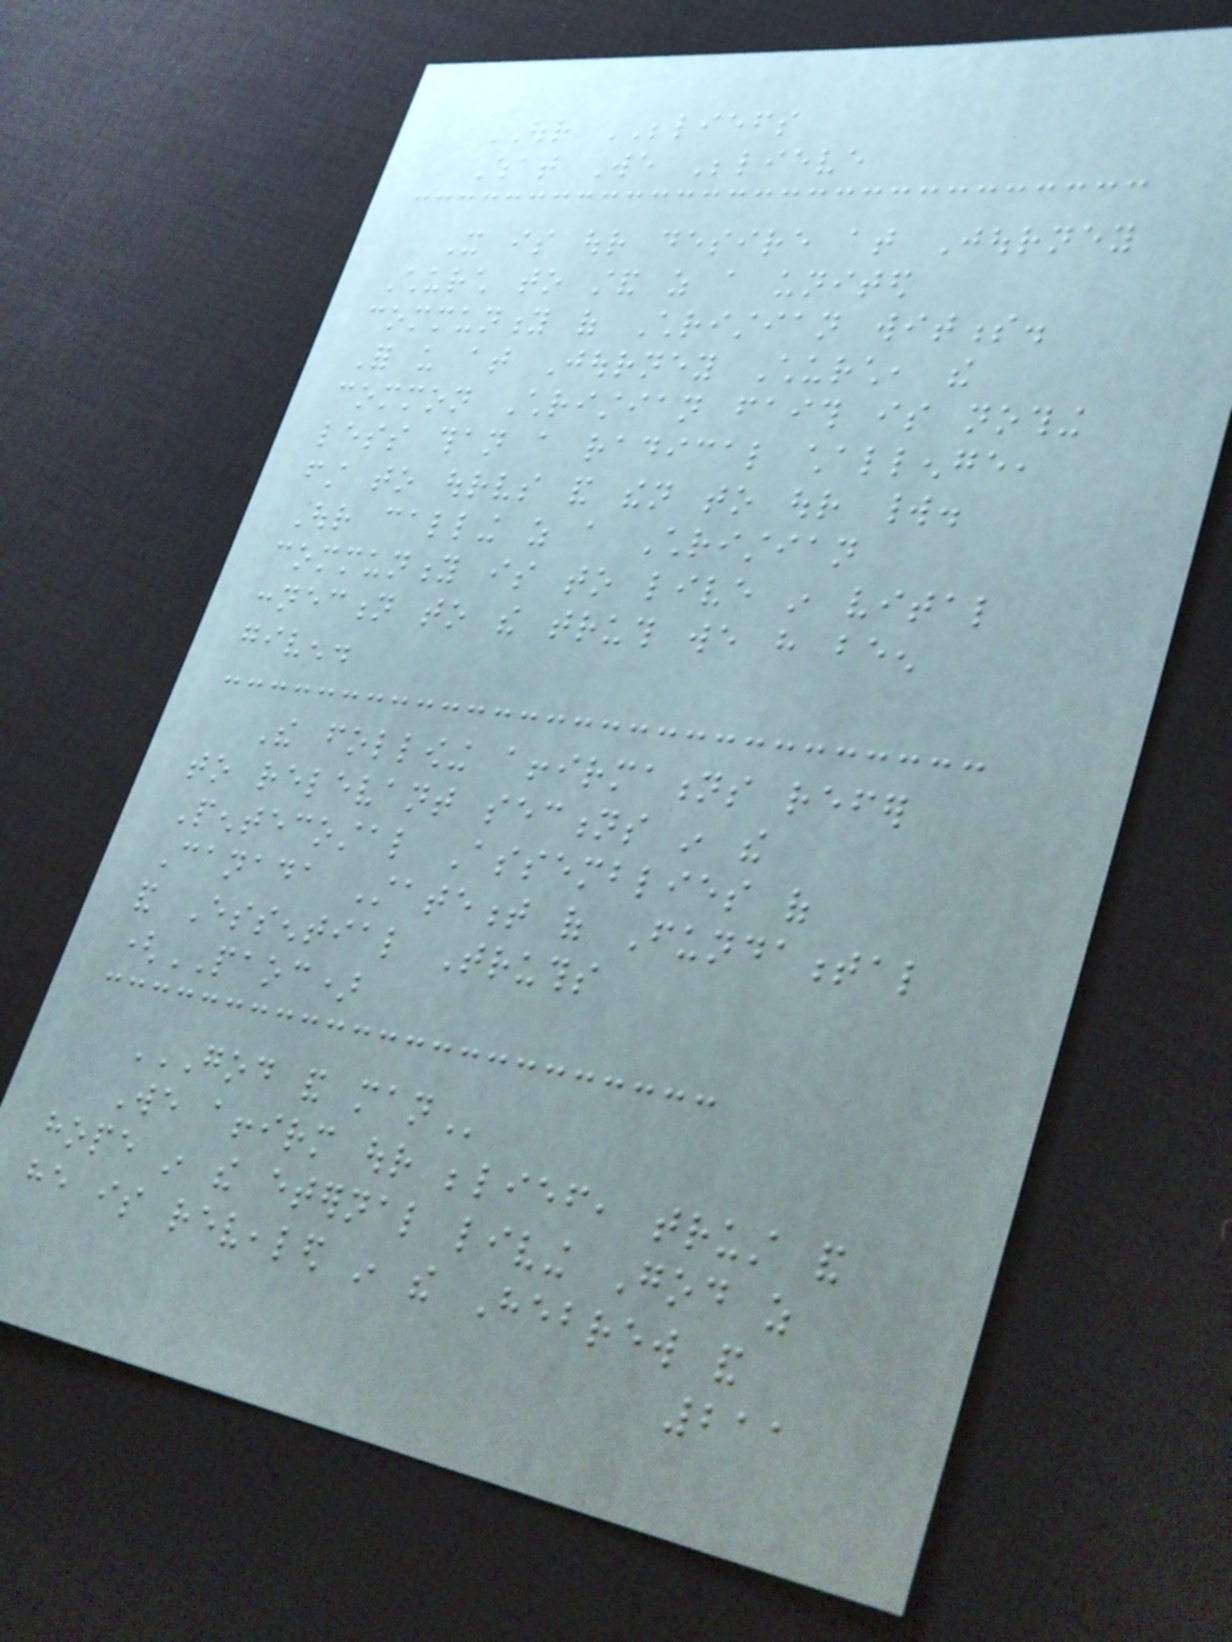OUR BELIEFS
What We Believe
It is our desire at Journey
Church to stand as a united
community of Christian witness.
For us at Journey Church, the
common Christian faith is nothing
less than a radical challenge,
first to ourselves and then to our world.
Our calling as a Christian
community is to live in vital
connection to the truth we have been
given.
The following affirmations refer
to relevant sections in the
Pentecostal Assemblies of
Canada Statement of Fundamental
and Essential Truths
(PAOC)
GOD AND MAN
We affirm our belief, trust and
hope in the eternal living God as
he is revealed in the Hebrew and
211
